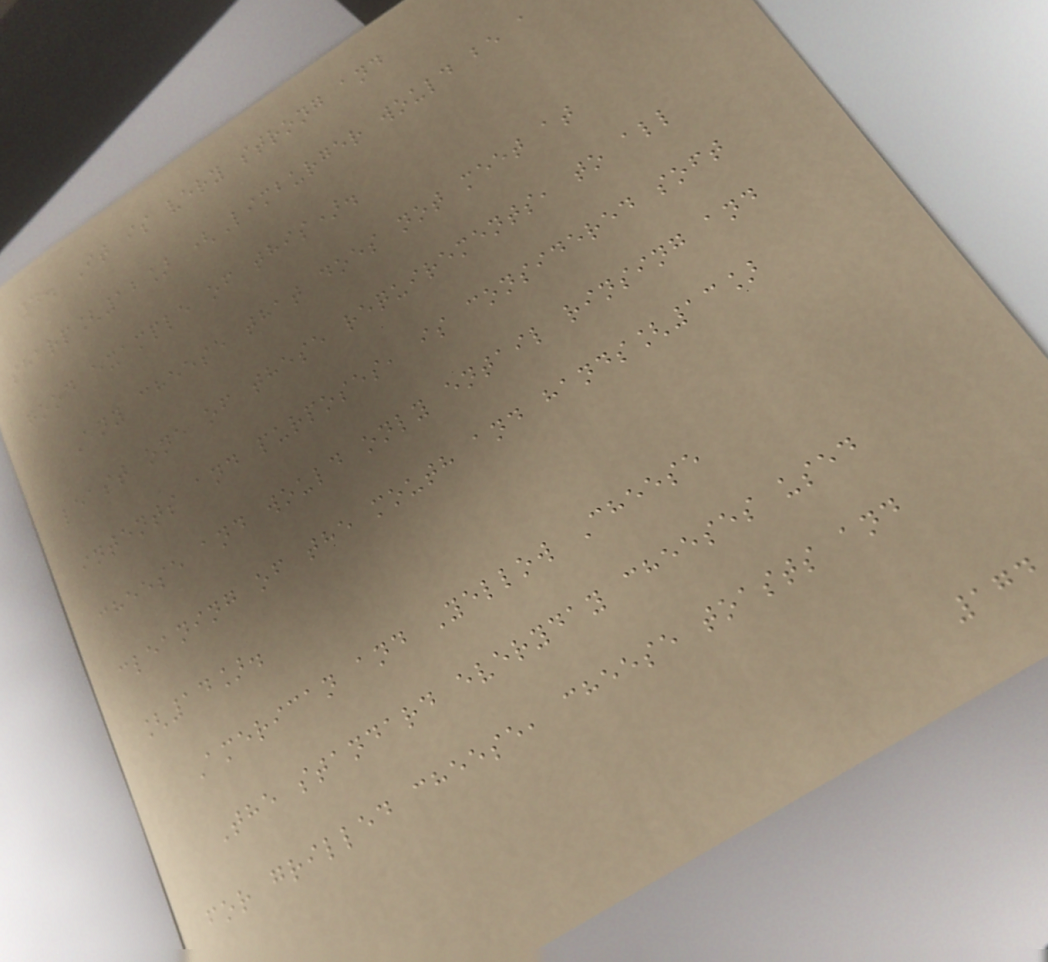4. It is very strong and
sharp[12] (Limburger would be a
good example of this).
Any cheese that does not meet at
least one of these requirements, to all
intents and purposes, is considered soft
cheese and would only entail rinsing and
cleaning of the mouth and hands[13]
[14].
American and Yellow Cheese
The standard everyday cheeses used
for grilled cheese, cheese toasts and
174
